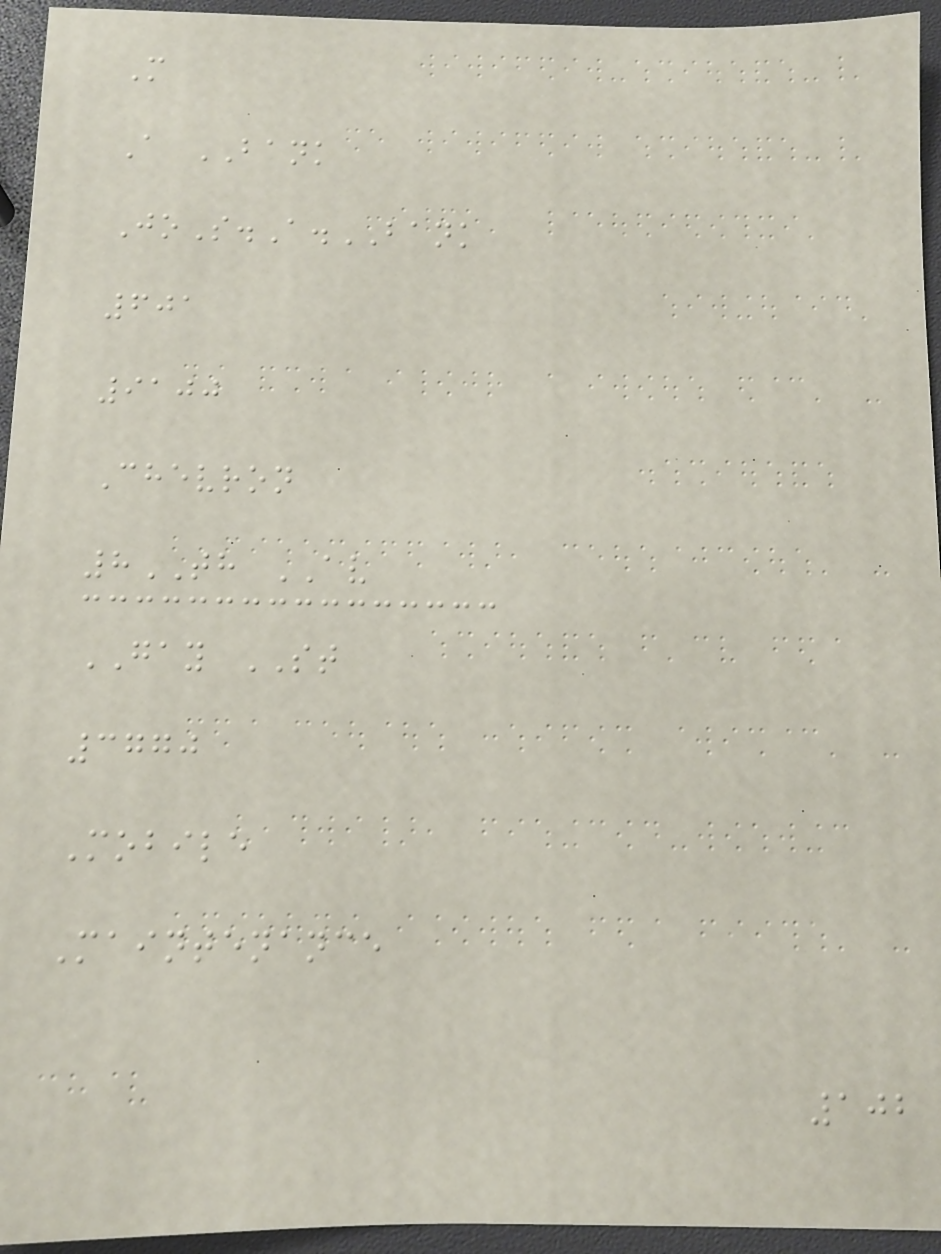M
A BANK
JoS.A.BANK
601
9100
Chevron
8TH AV
GAY ST
3770
Mobile
Maintenance
102
